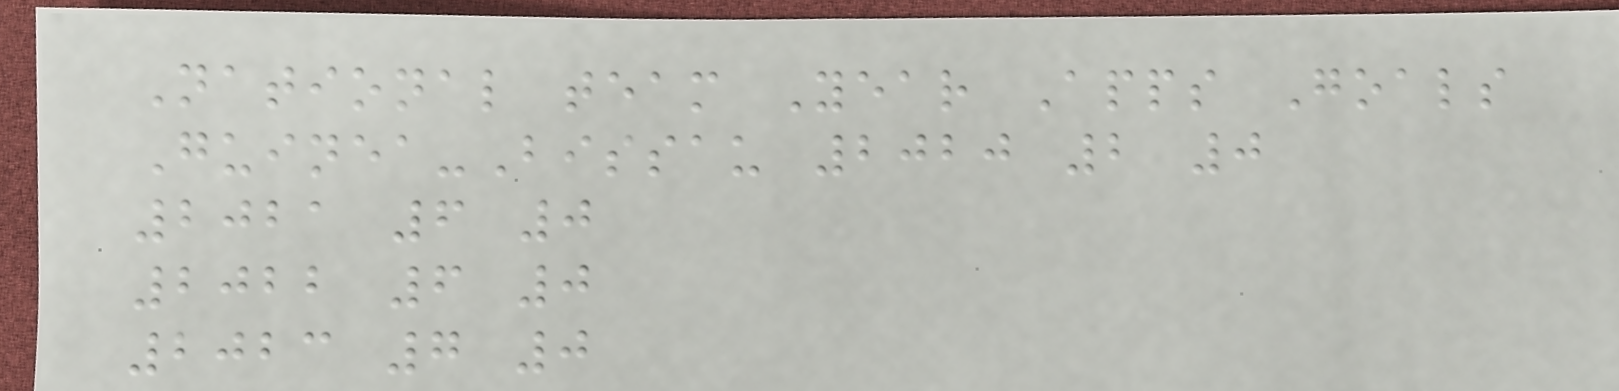National team Year Apps Goals
Guinea-Bissau 2020 2 0
2021 6 0
2022 6 0
2023 7 0
